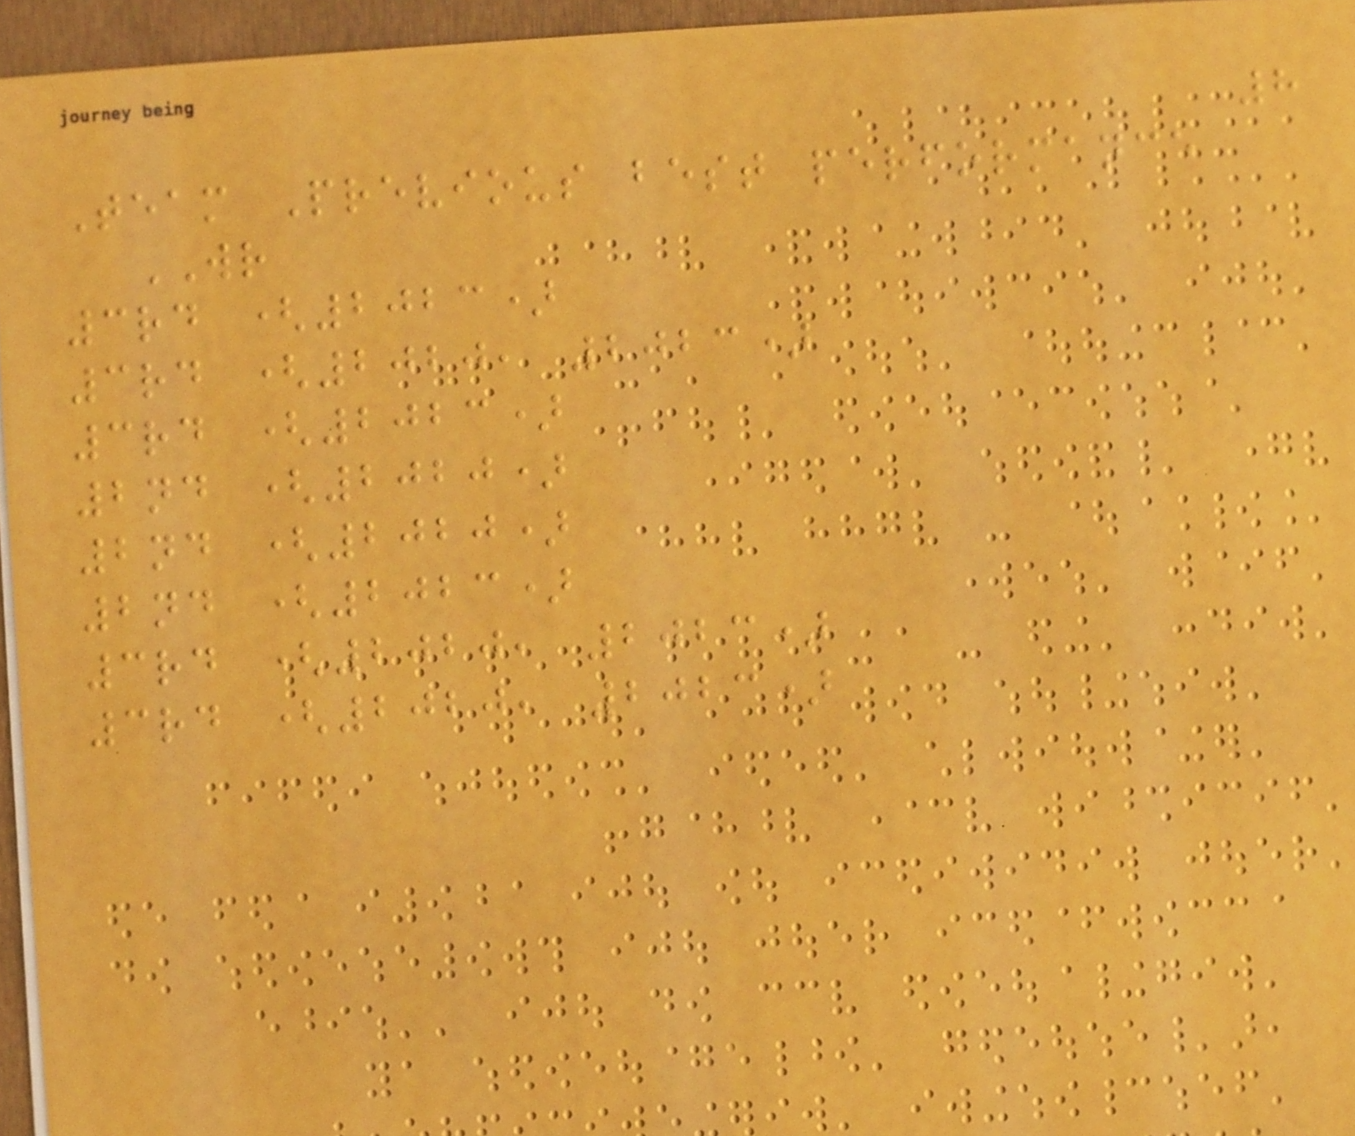8
Team Previous best performance
WR
3rd (2023)
3rd (2020, 2023)
3rd (2023)
2nd (2020)
2nd (2020)
2nd (2023)
3rd (2020, 2023)
3rd (2020, 2023)
